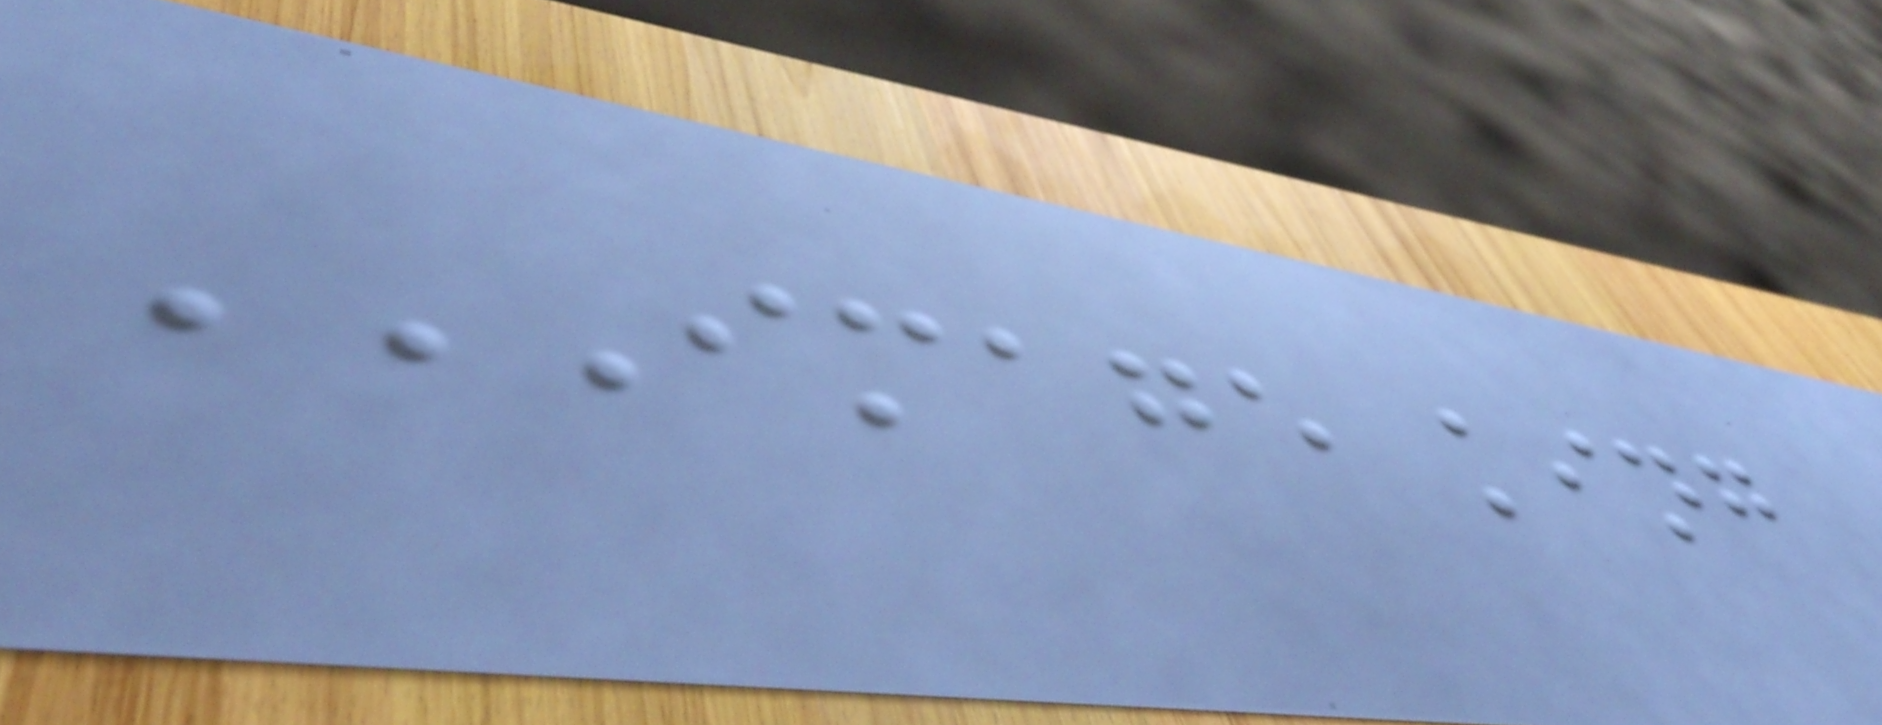IMAGE KING
